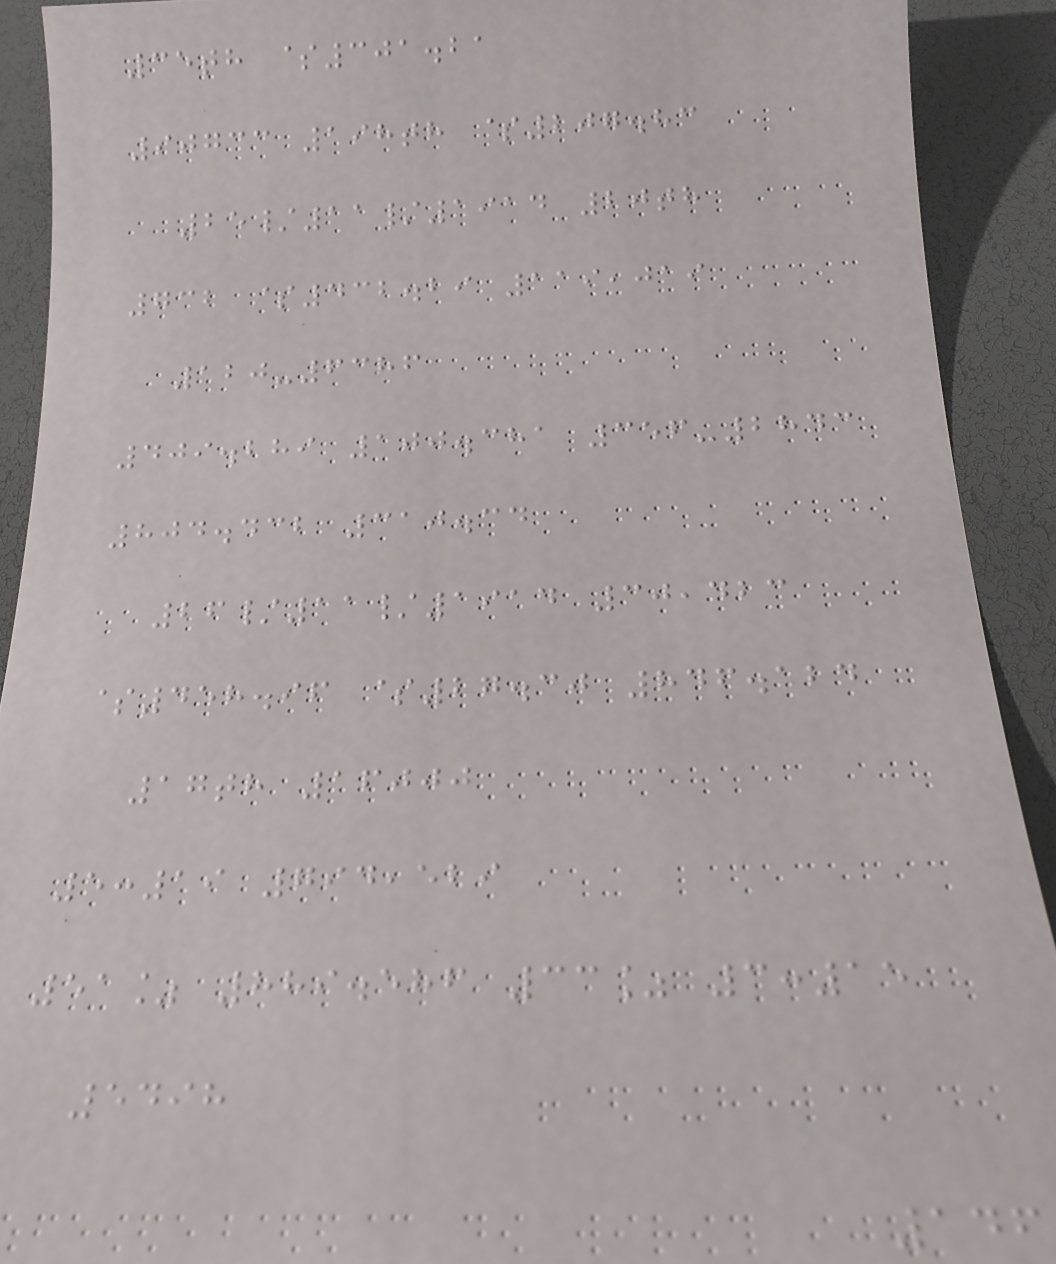35th $301.21
90733 198th $207.83
25/11/1914 20th
732 $432.29 119,019
120-6386
409.289 100.381 356-2843
804.432 310.34
26/11/1914 30,423
$458.96 $27.30 846.124
17th 16000
5:19 794,529
51% 889.586 33% 3:15
5498
146
